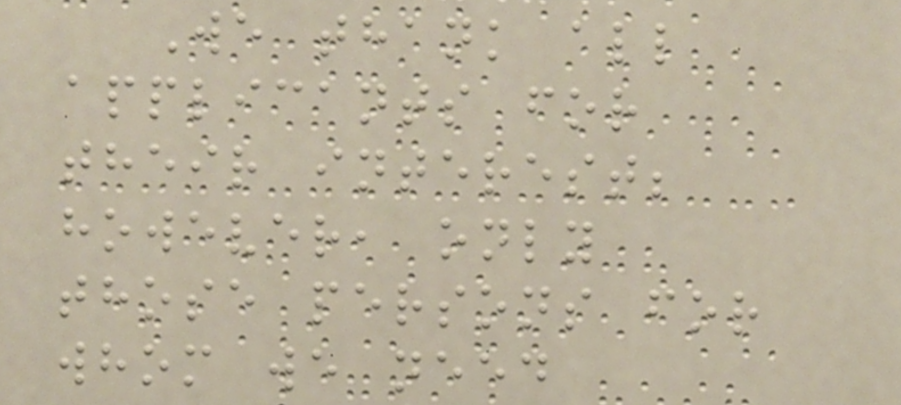We thank all
applicants for
their interest;
however, only
those persons for
whom we need
